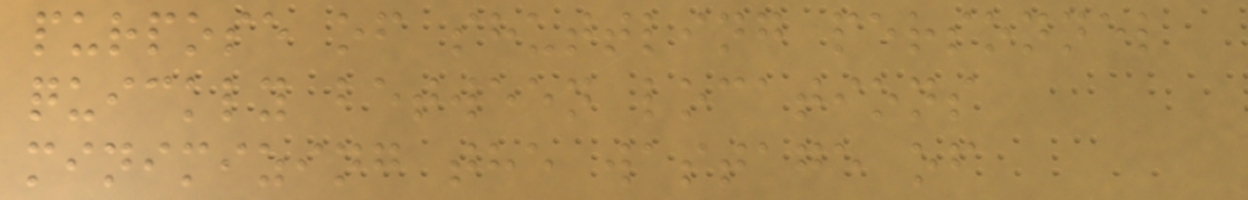purpose of shuttling personnel
quickly between locations
minimizing the wastage of
